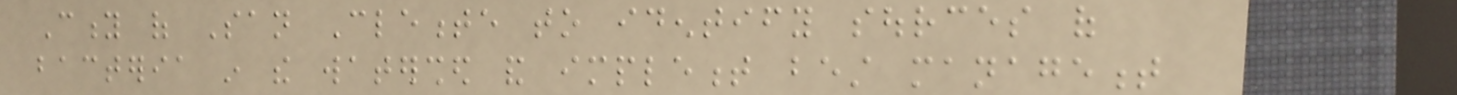City of San Clemente to identify sources of
bacteria in the watershed and implement best management
